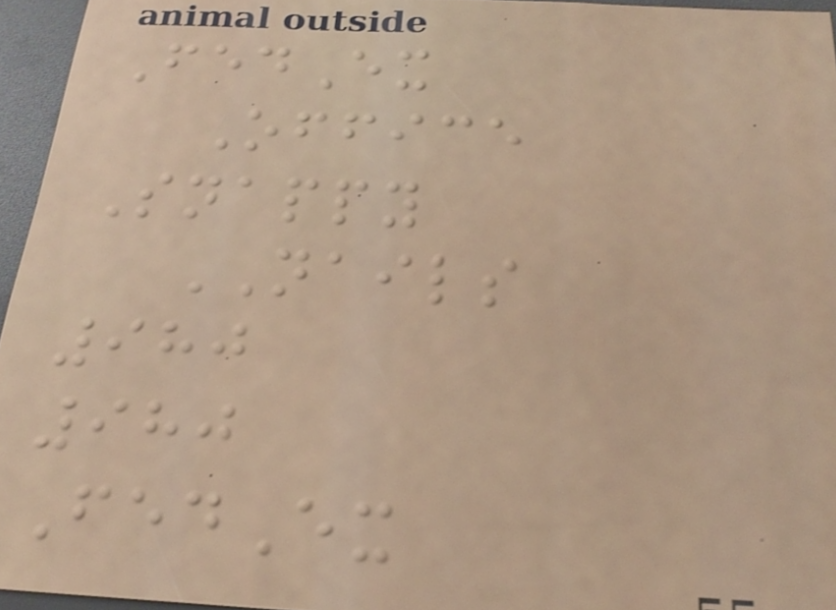FedEx
Office
Snappy
NAILS
980
980
FedEx
